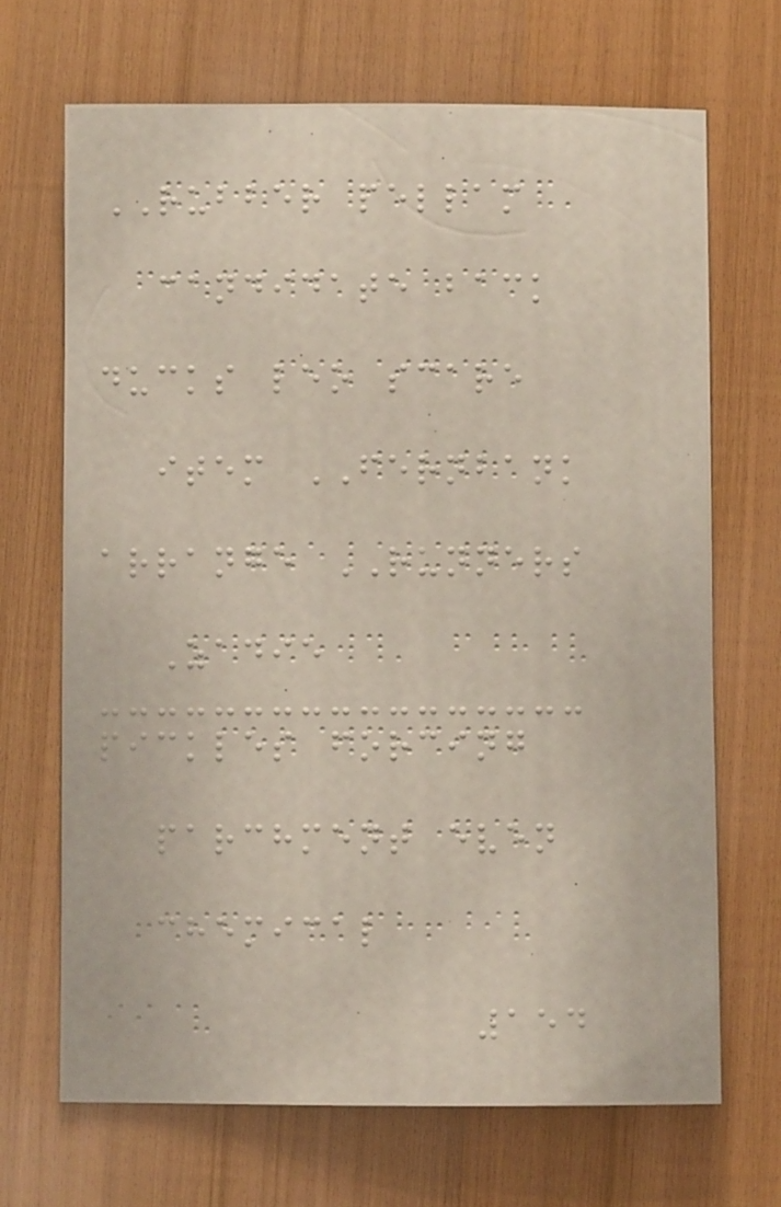RUBBER pellam
candidate back
ducks leo scare
item FERNBANK
arrange RUNNERS
Zadie
pickles forcing
parchment even
chemical
154
